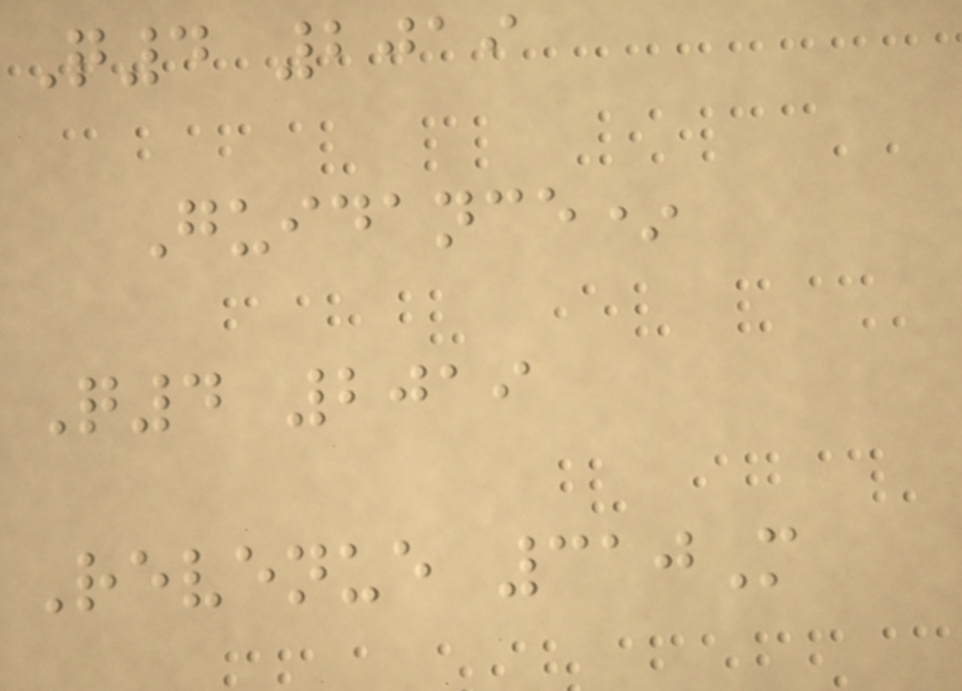Q4 2019
Guidance*
Q4 2019
Revenue 310M
